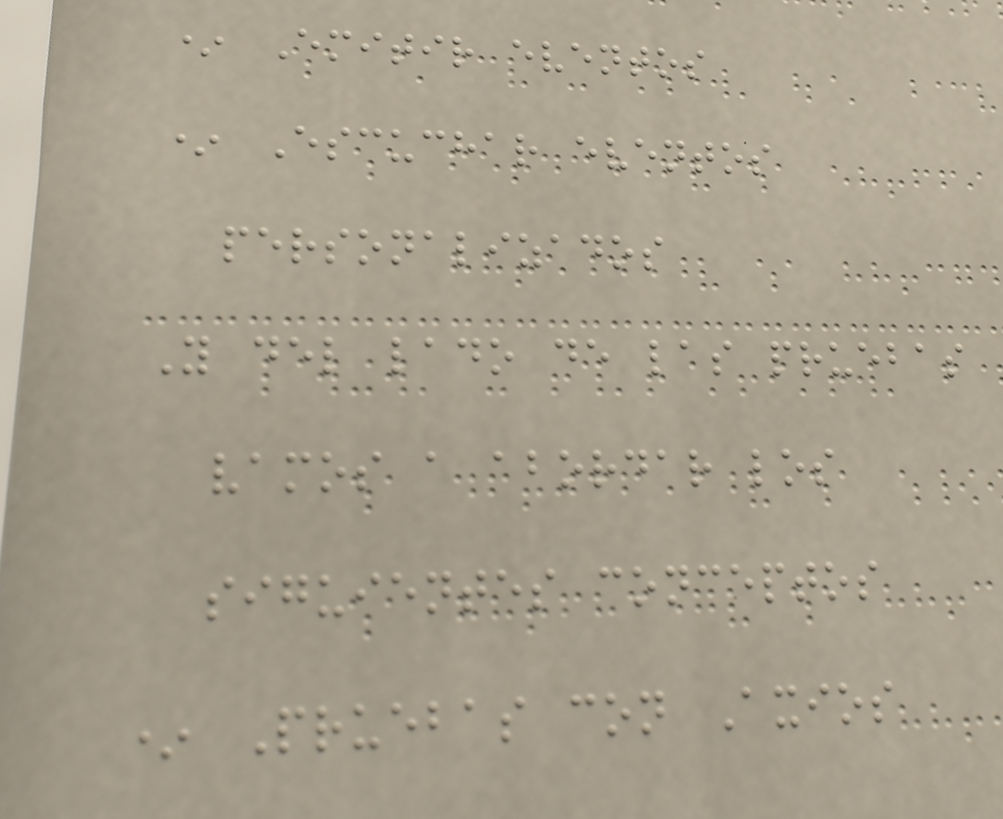* Emitir eventos
* Escuchar eventos
personalizados
Y del lado de las pruebas
vamos a abordar los
siguientes conceptos
* Pruebas con Axios
